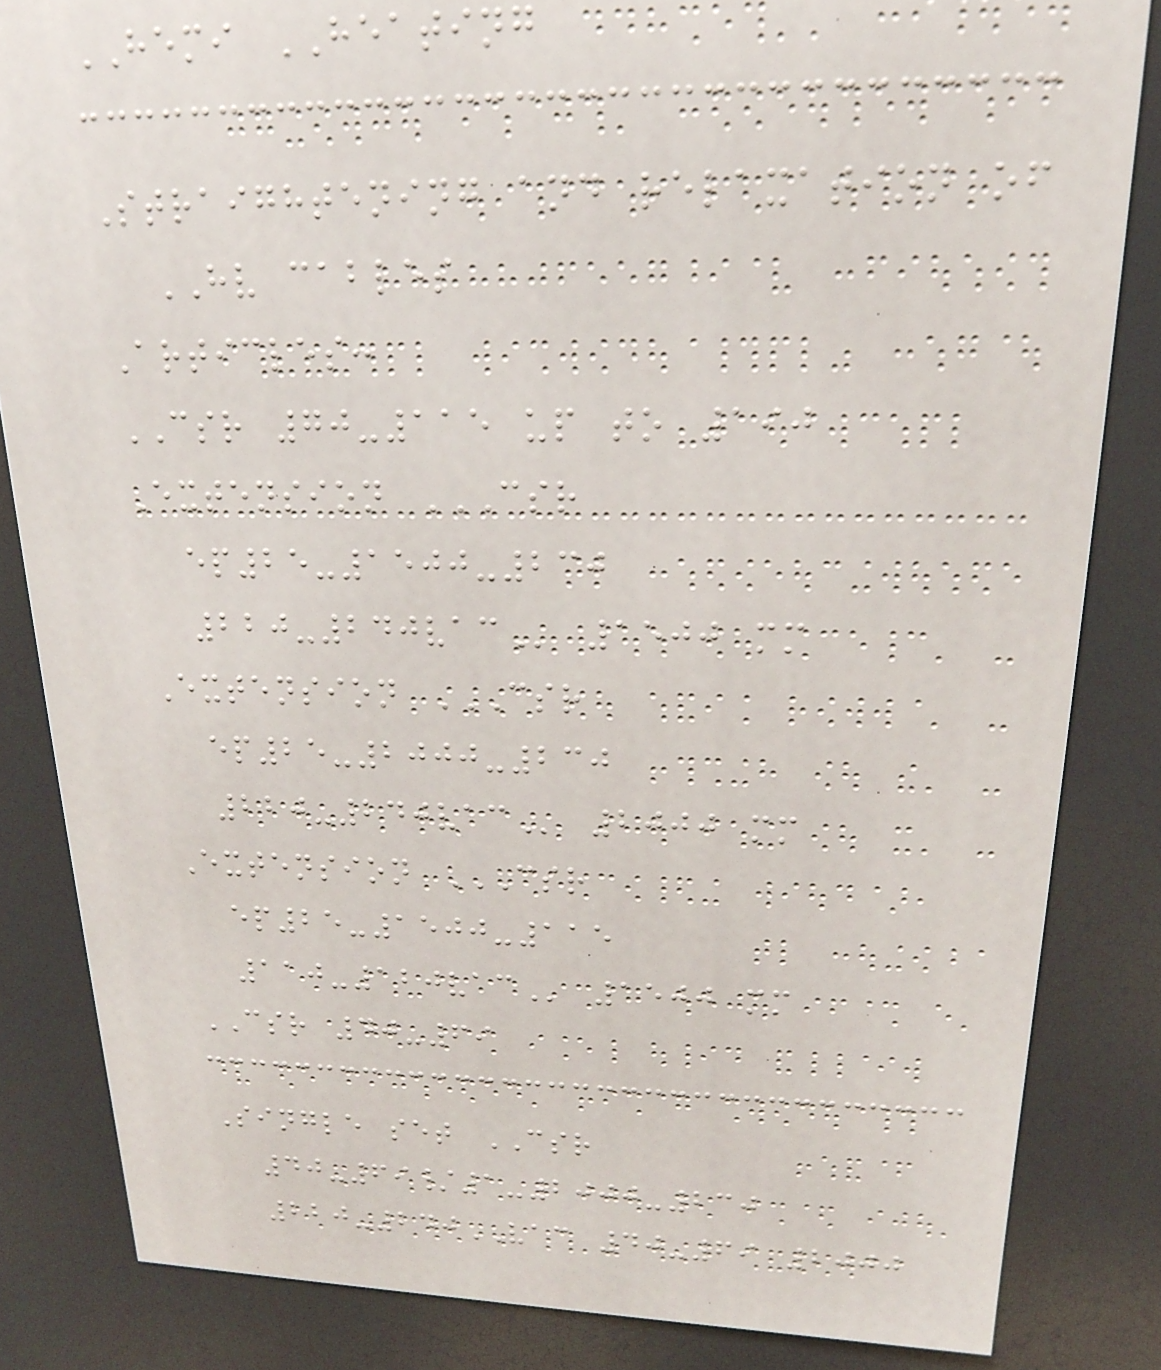HEMI HEATING
Straightening and relaxation of
HV cables
Articles:
CSR 70-115 up to 190
Extension CSR
EP25-1500-230
220-240VAC 1500 mm
Extension CSR
EP25-2000-230
220-240VAC 2000 mm
Extension CSR
EP25-1500-115
110-120VAC 1500 mm
CSR 40-69
Single set CSR
40-69/1-2000-230
220-240VAC 40-69 2000
